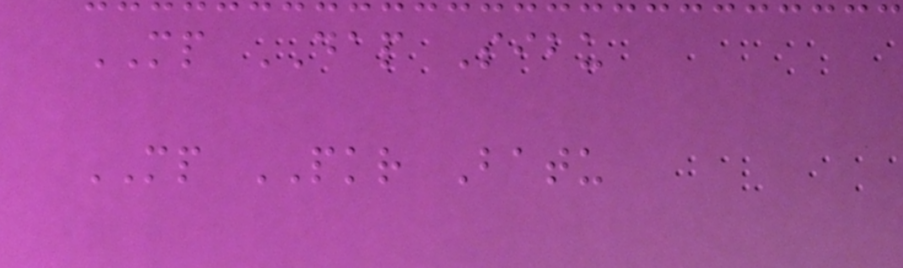MP DAP Sibu
MP PKR Batu
